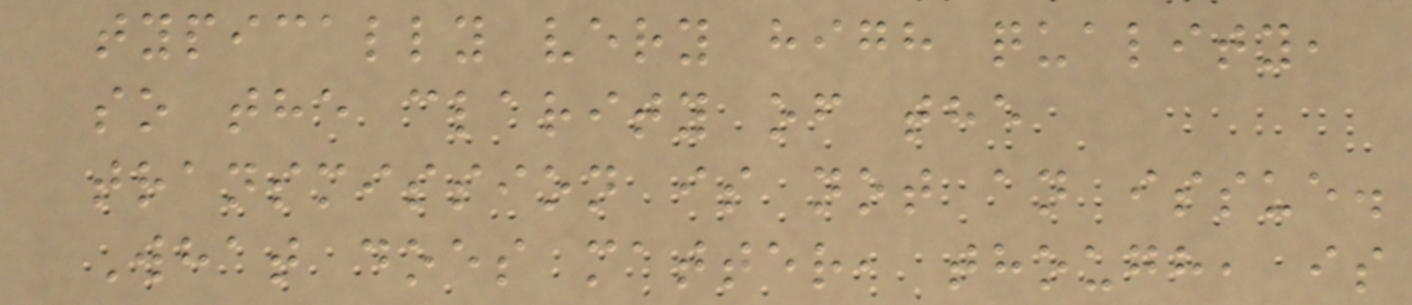typically very high quality,
so the clarity of the
transmission is not an issue.
What does matter, though, is
